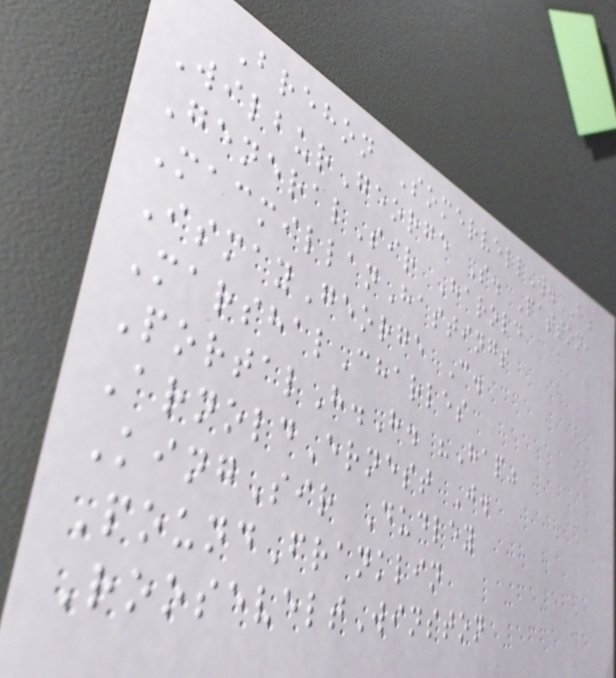Brehon SomervellW. H.
WilburGeorge S. Patton,
GeneralSir Harold
MacmillanHastings
IsmayGeorge C.
MarshalCharles
PortalH.H. "Hap"
ArnoldErnest J.
KingSir Dudley
PoundFranklin
RooseveltWinston
